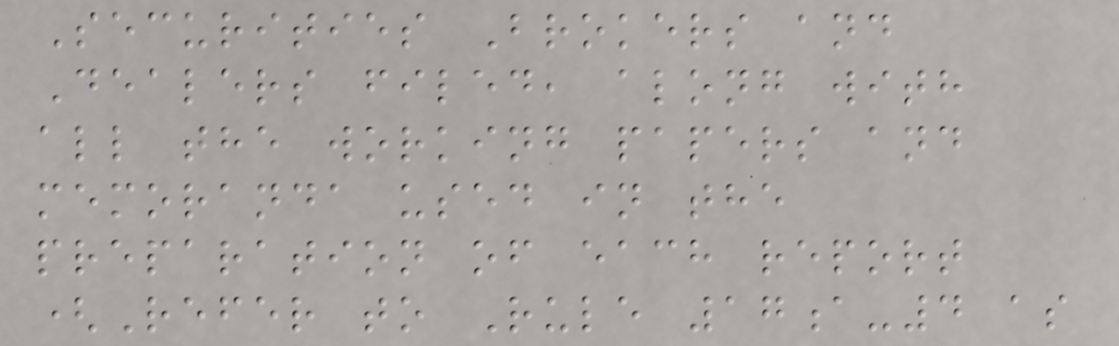Securities Brokers and
Dealers filed, along with
all the working papers and
memoranda used in the
preparation of each report
(Refer to Rule 17a-4 as
